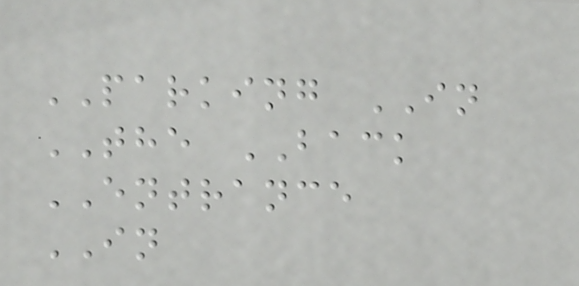PARKING IN
THE BACK
ENTRANCE
IN
